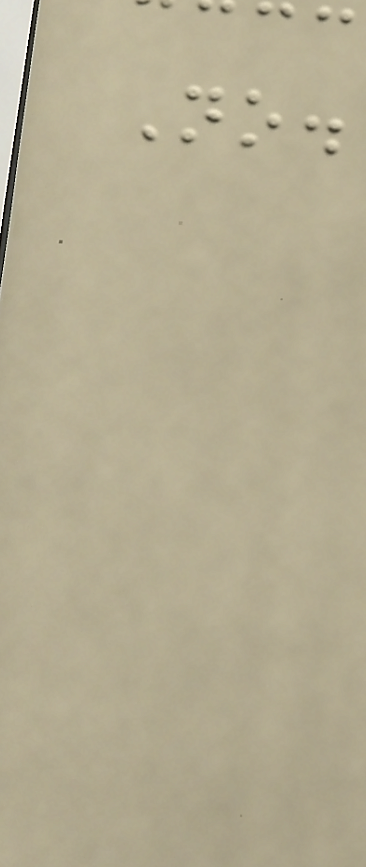No.
